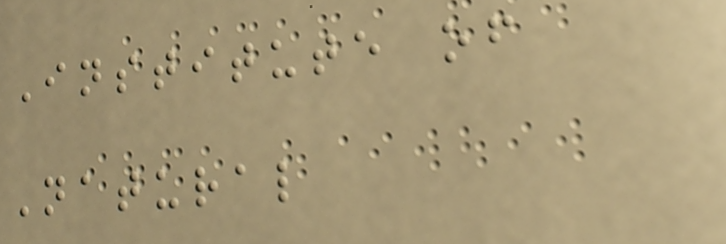Institute of
Natural
